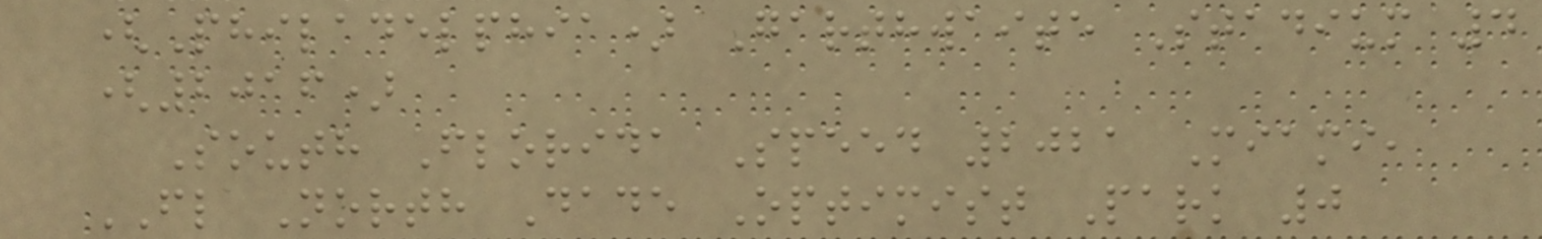(Philadelphia) Garthwaite Stadium 4
(2016)
South Florida Speed 2021 Miami,
FL North Dade Optimist Park 0
